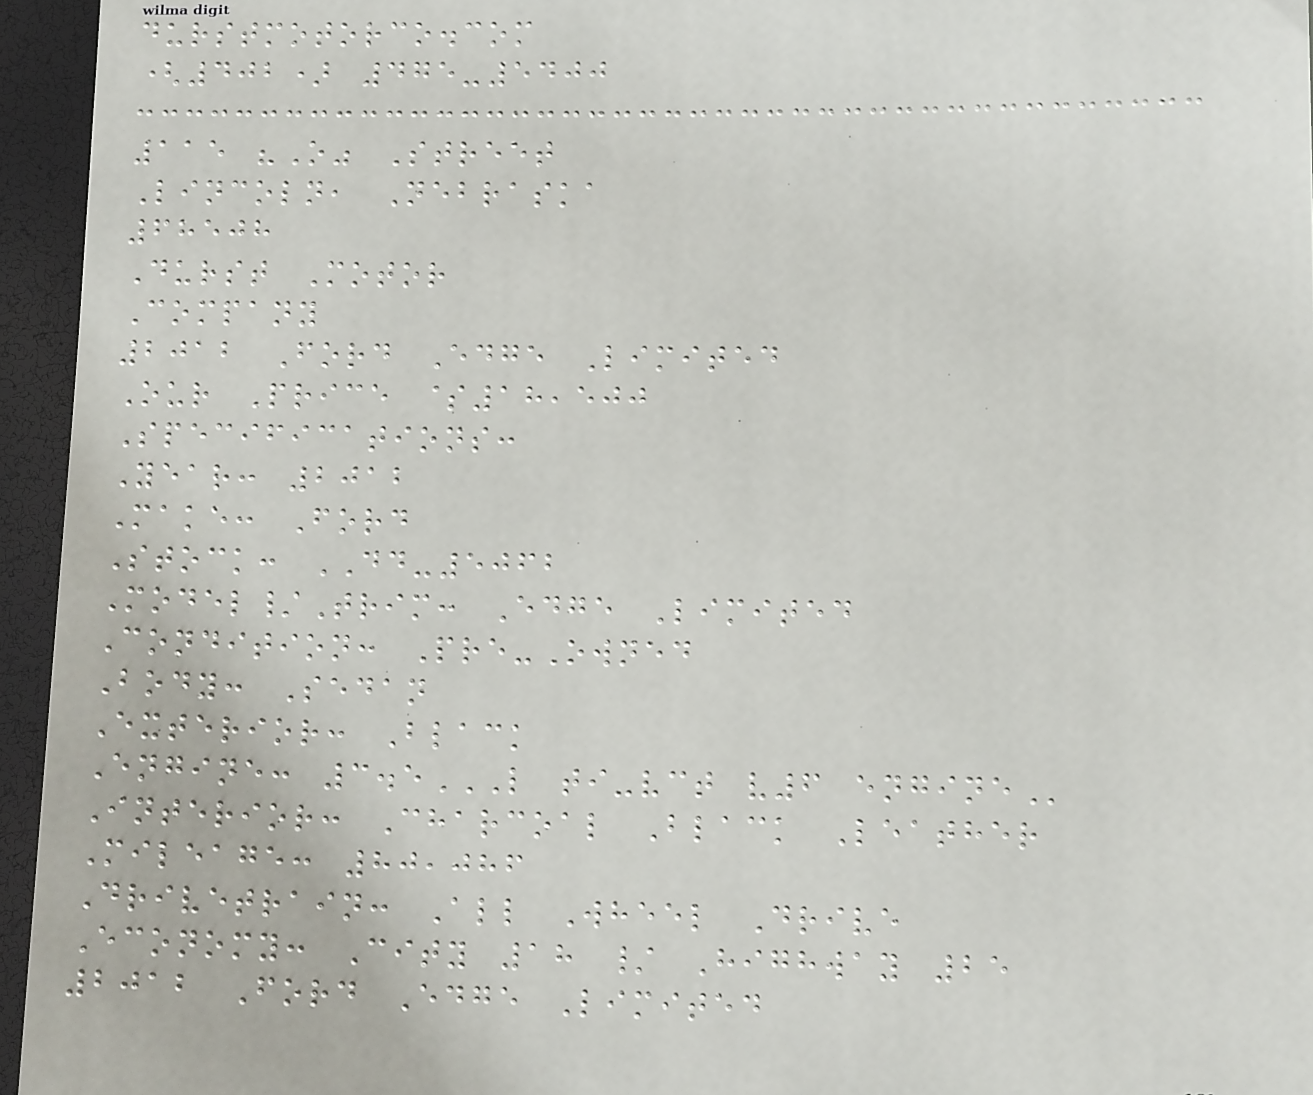durstmotorco.com
(402) 475-5400
115 "O" Street
Lincoln, Nebraska
68508
Durst Motor
Company
2012 Ford Edge Limited
Our Price $18,500
Specifications:
Year: 2012
Make: Ford
Stock: DD-5062
Model/Trim: Edge Limited
Condition: Pre-Owned
Body: Sedan
Exterior: Black
Engine: 3.5L TI-VCT V6 ENGINE
Interior: Charcoal Black Leather
Mileage: 80,086
Drivetrain: All Wheel Drive
Economy: City 18 / Highway 25
2012 Ford Edge Limited
